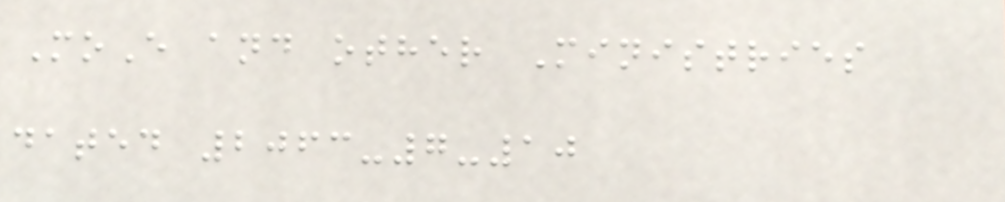MoE and other Ministries
dated 2063-7-10
